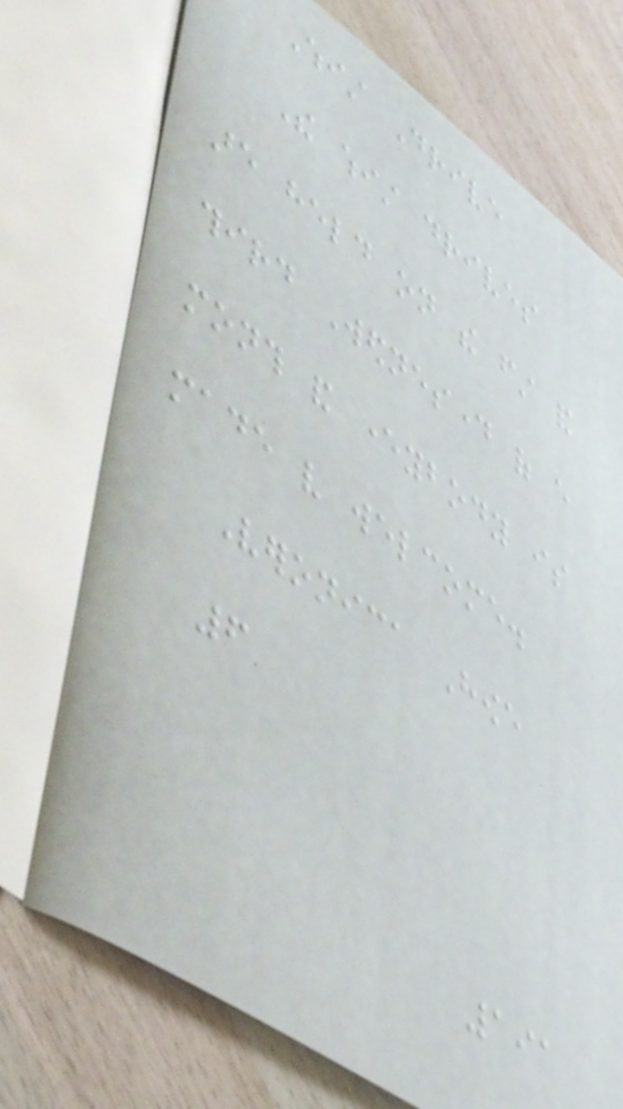Whist Drive
The whist drives
are held on the first and
third Wednesday of every
month and everybody is
made very welcome.
Veronica Howe
6
191
